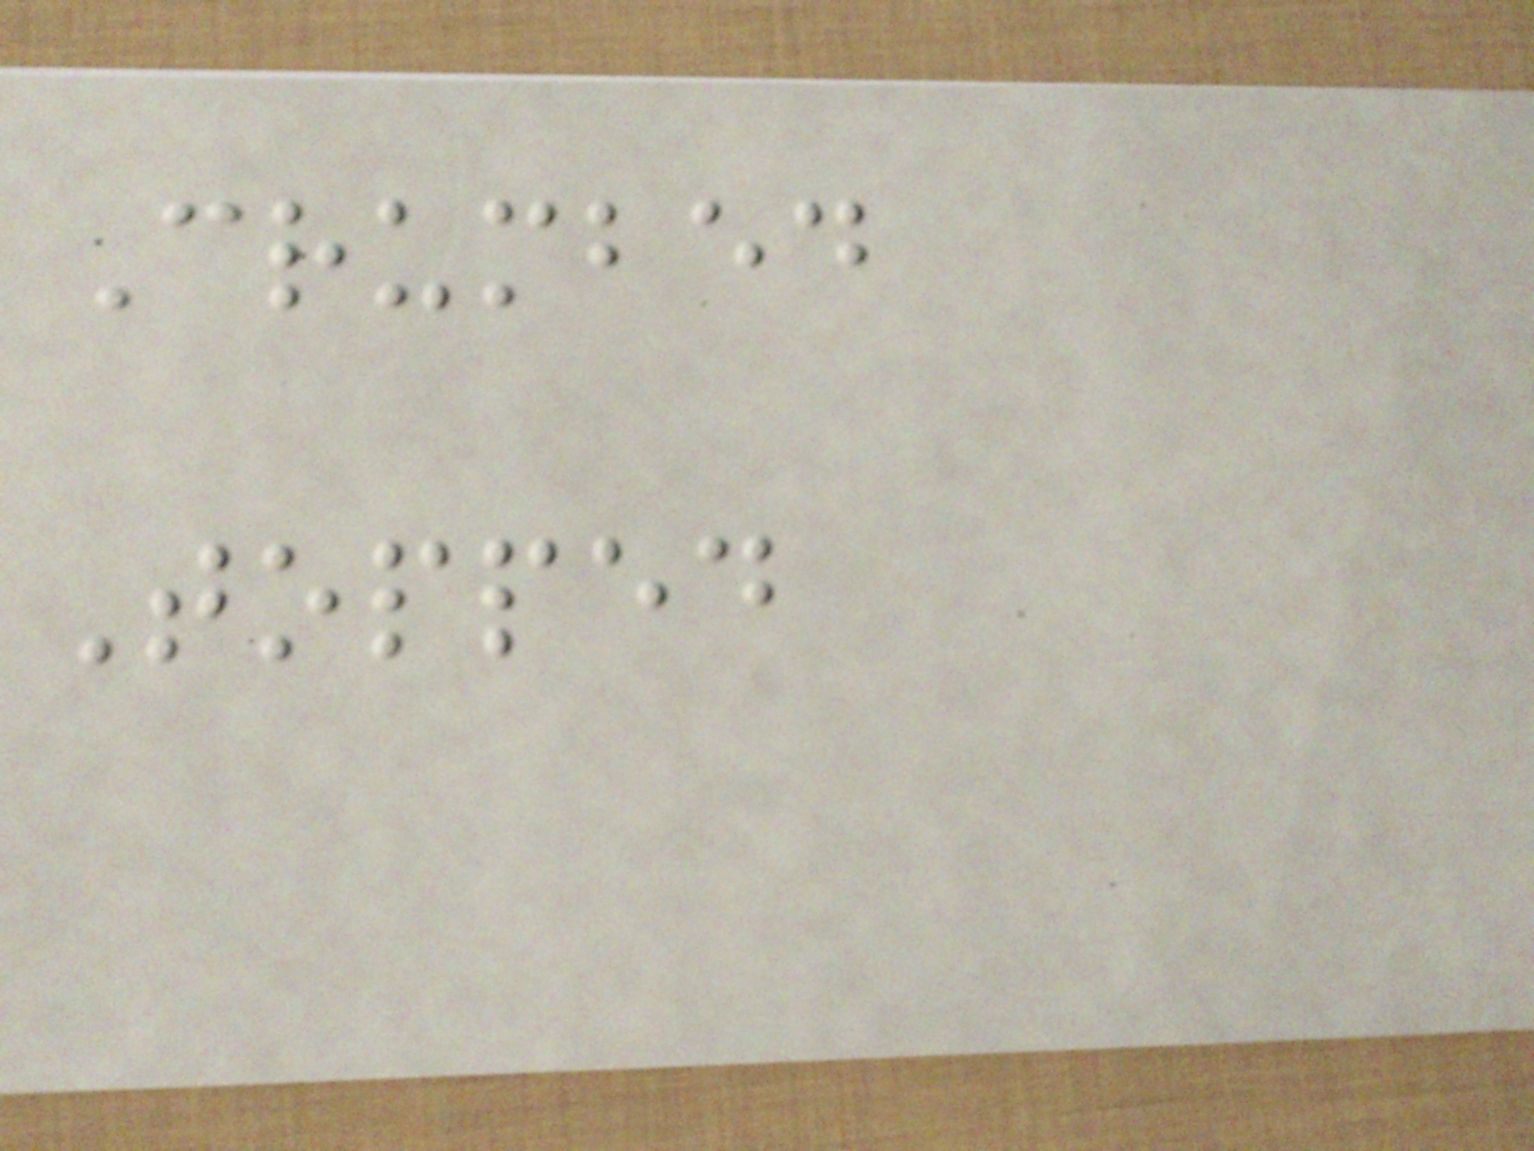Crumbed
Topped
